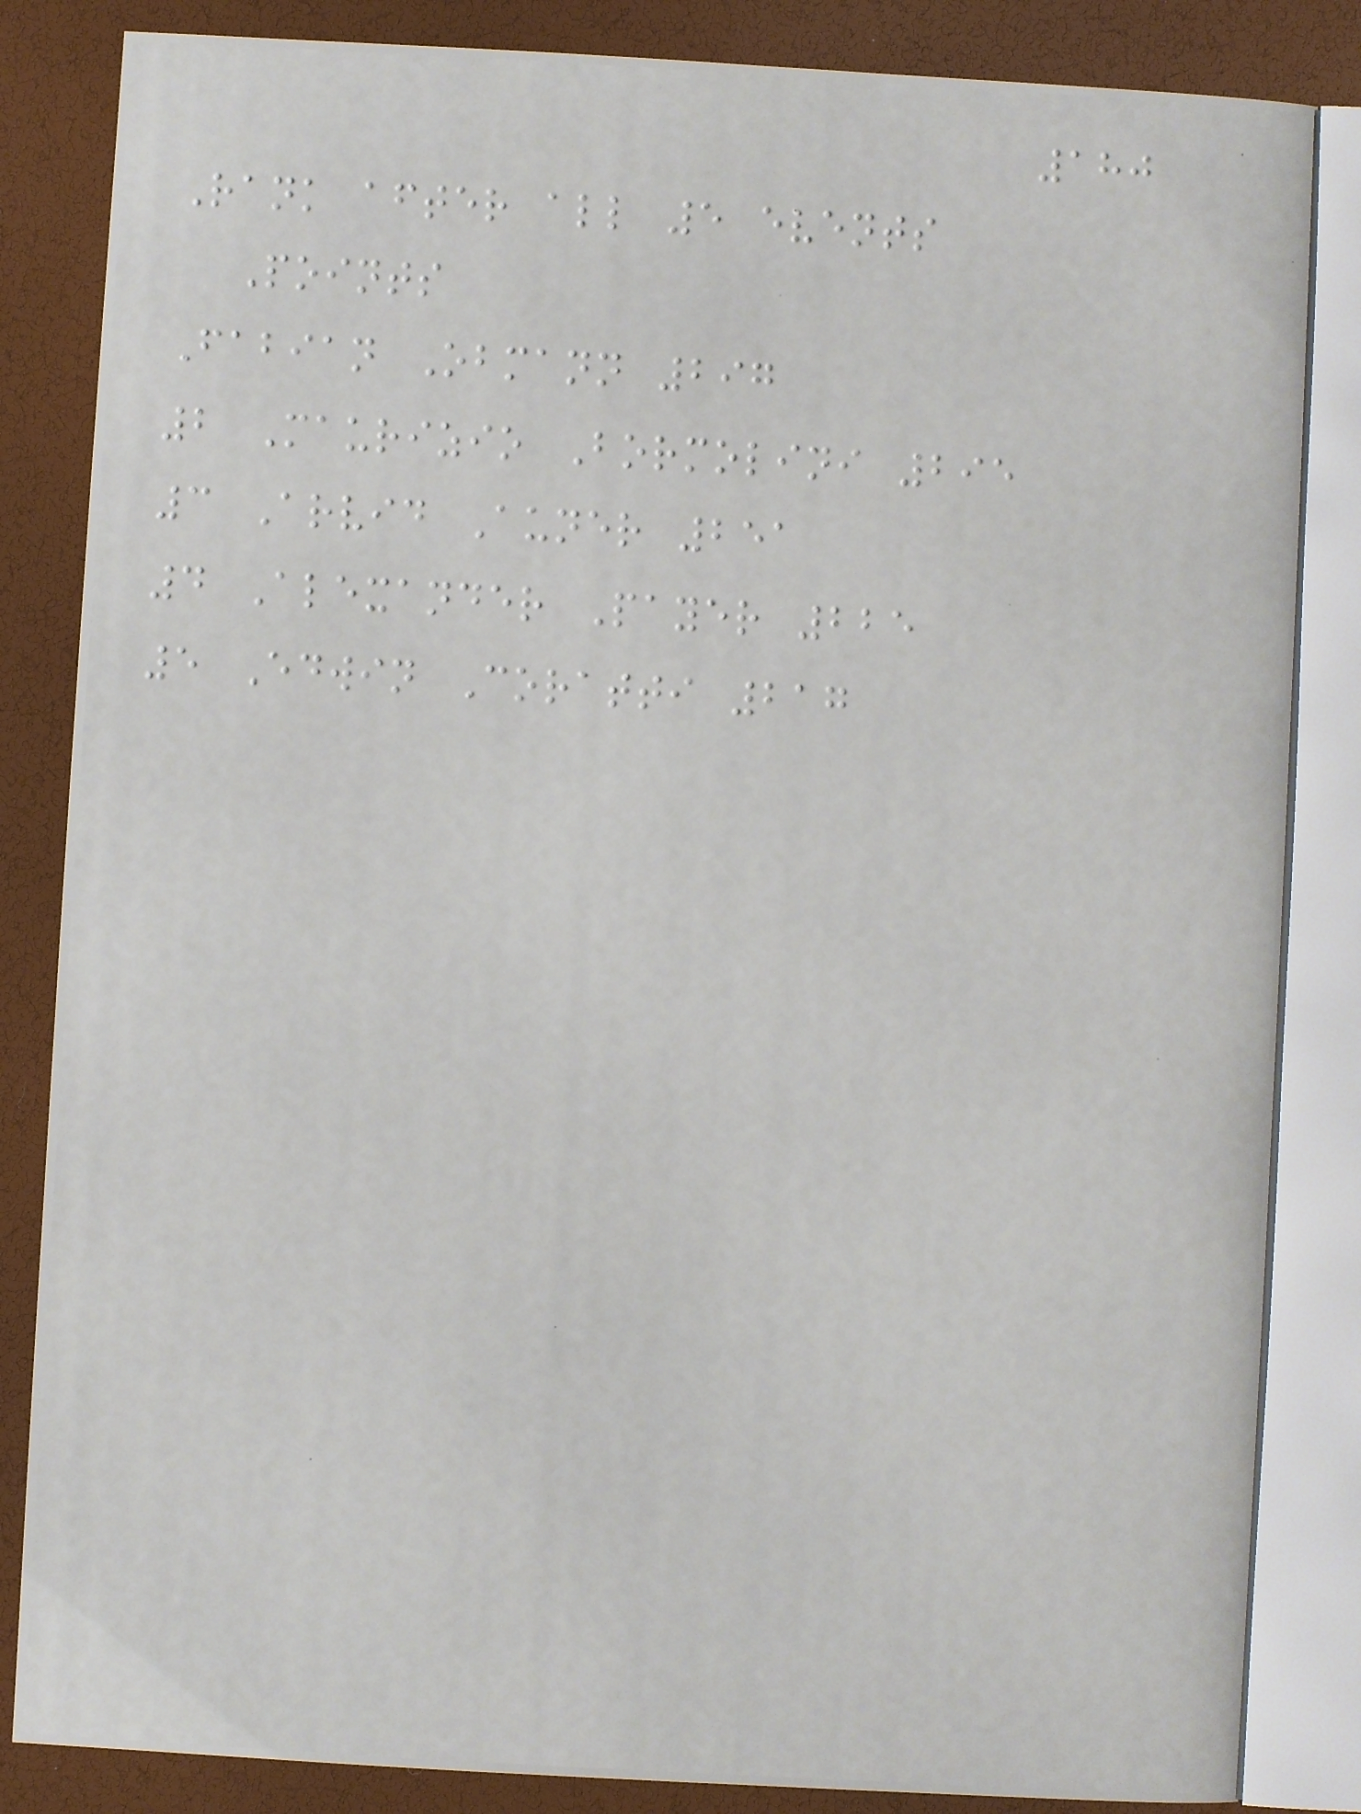180
Rank after all 5 events
Points
Fabian Obmann 297
2 Maurizio Bormolini 295
3 Arvid Auner 251
4 Alexander Payer 225
5 Edwin Coratti 217
